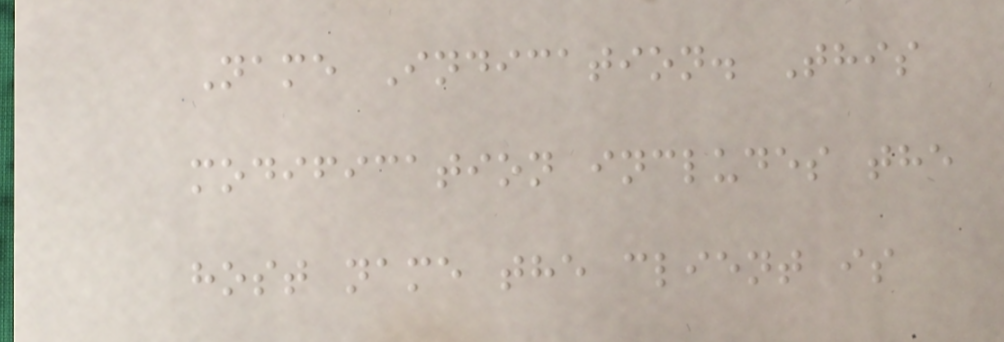Name Indication. This
modification includes the
host name the client is
